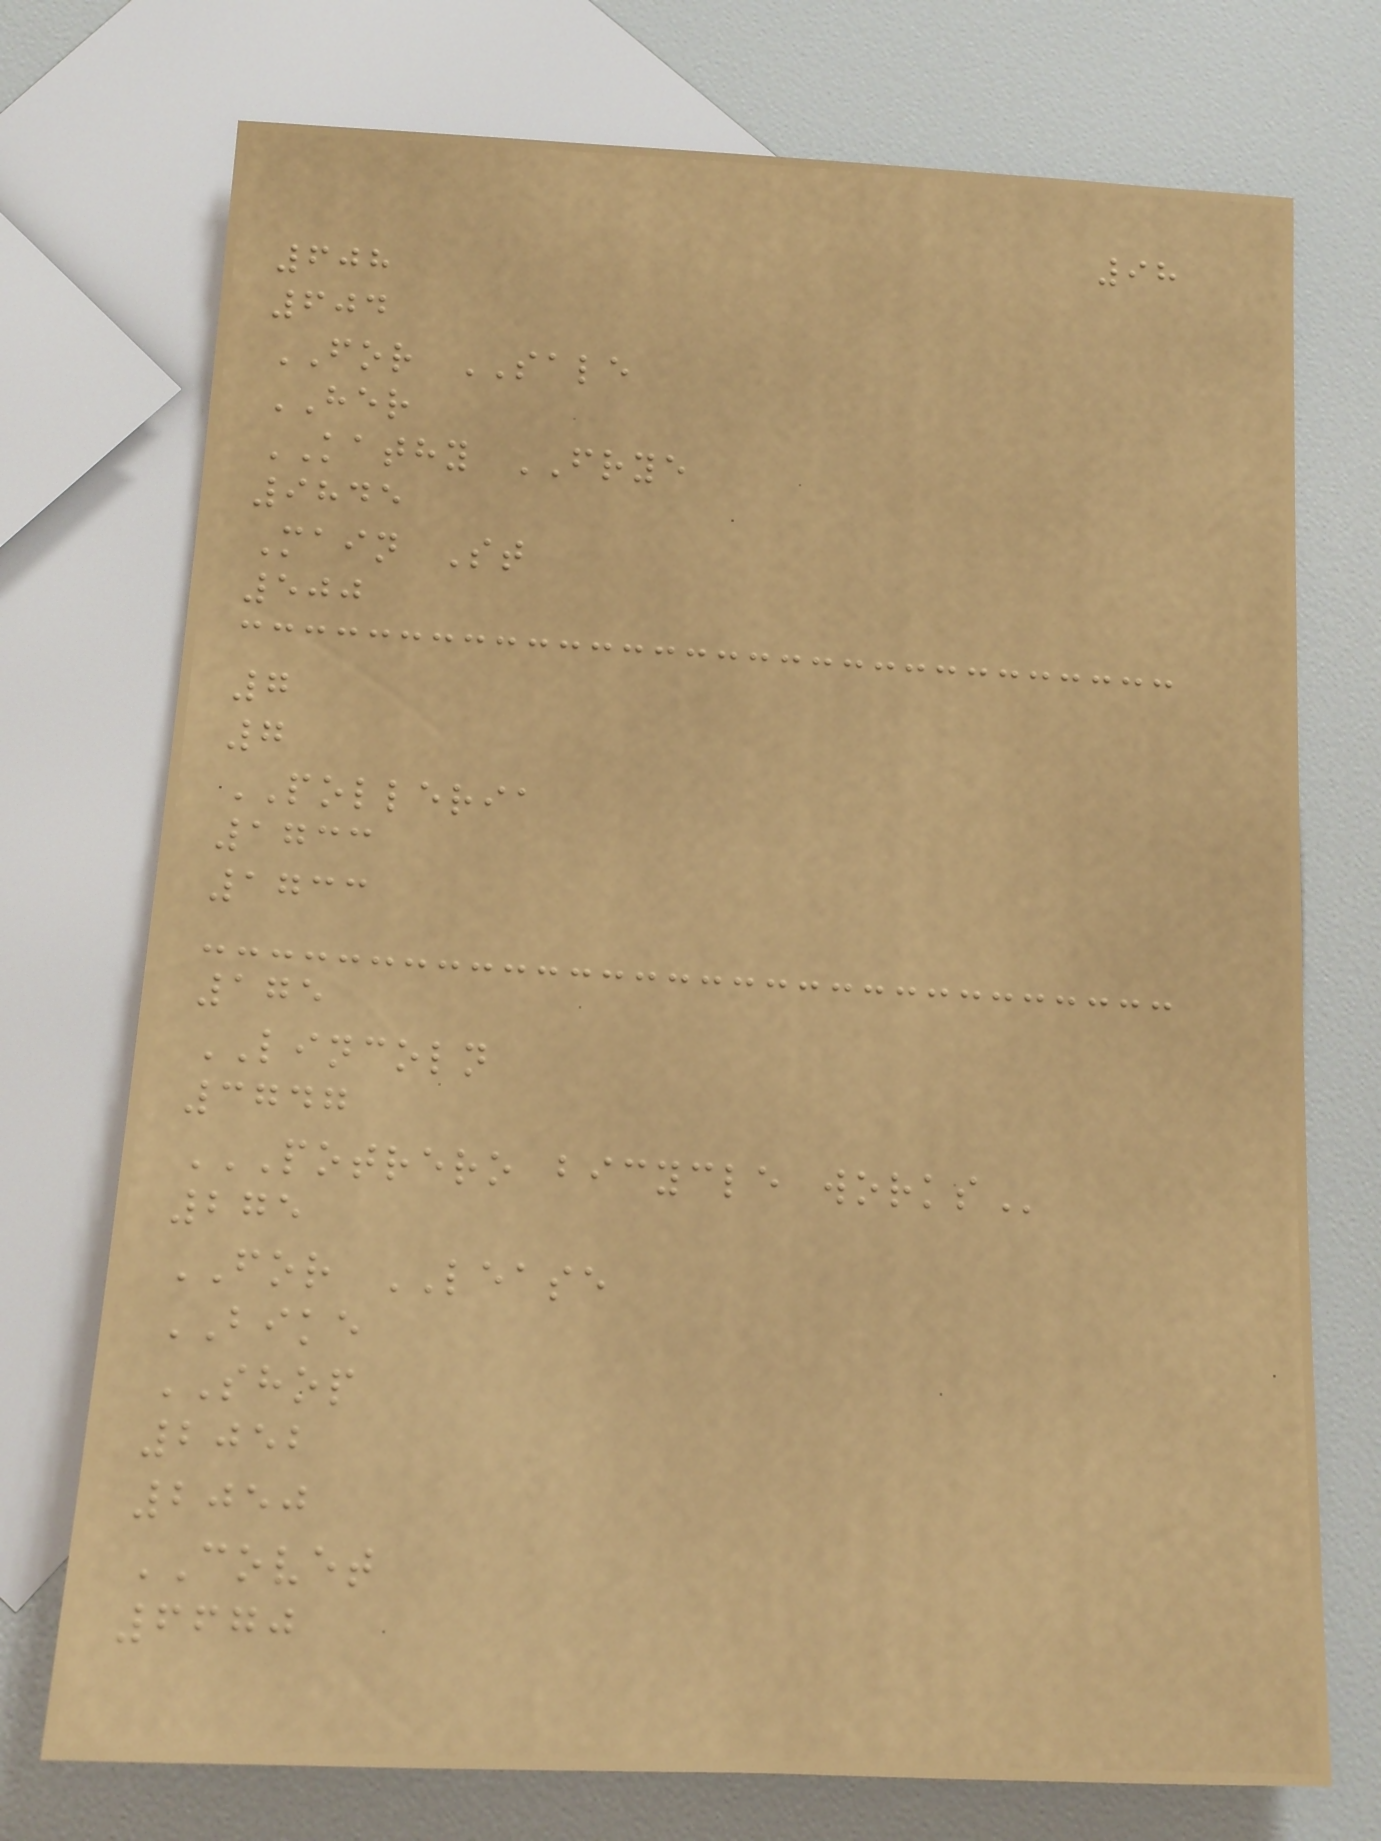98
608
604
FOR SALE
HER
KATHY FRYE
9845
Main St
500
7
7
POLLERIA
1733
1733
175
LINCOLN
3747
POTRERO BICYCLE WORKS
275
FOR LEASE
BIKE
SHOP
2052
2050
COVET
6670
